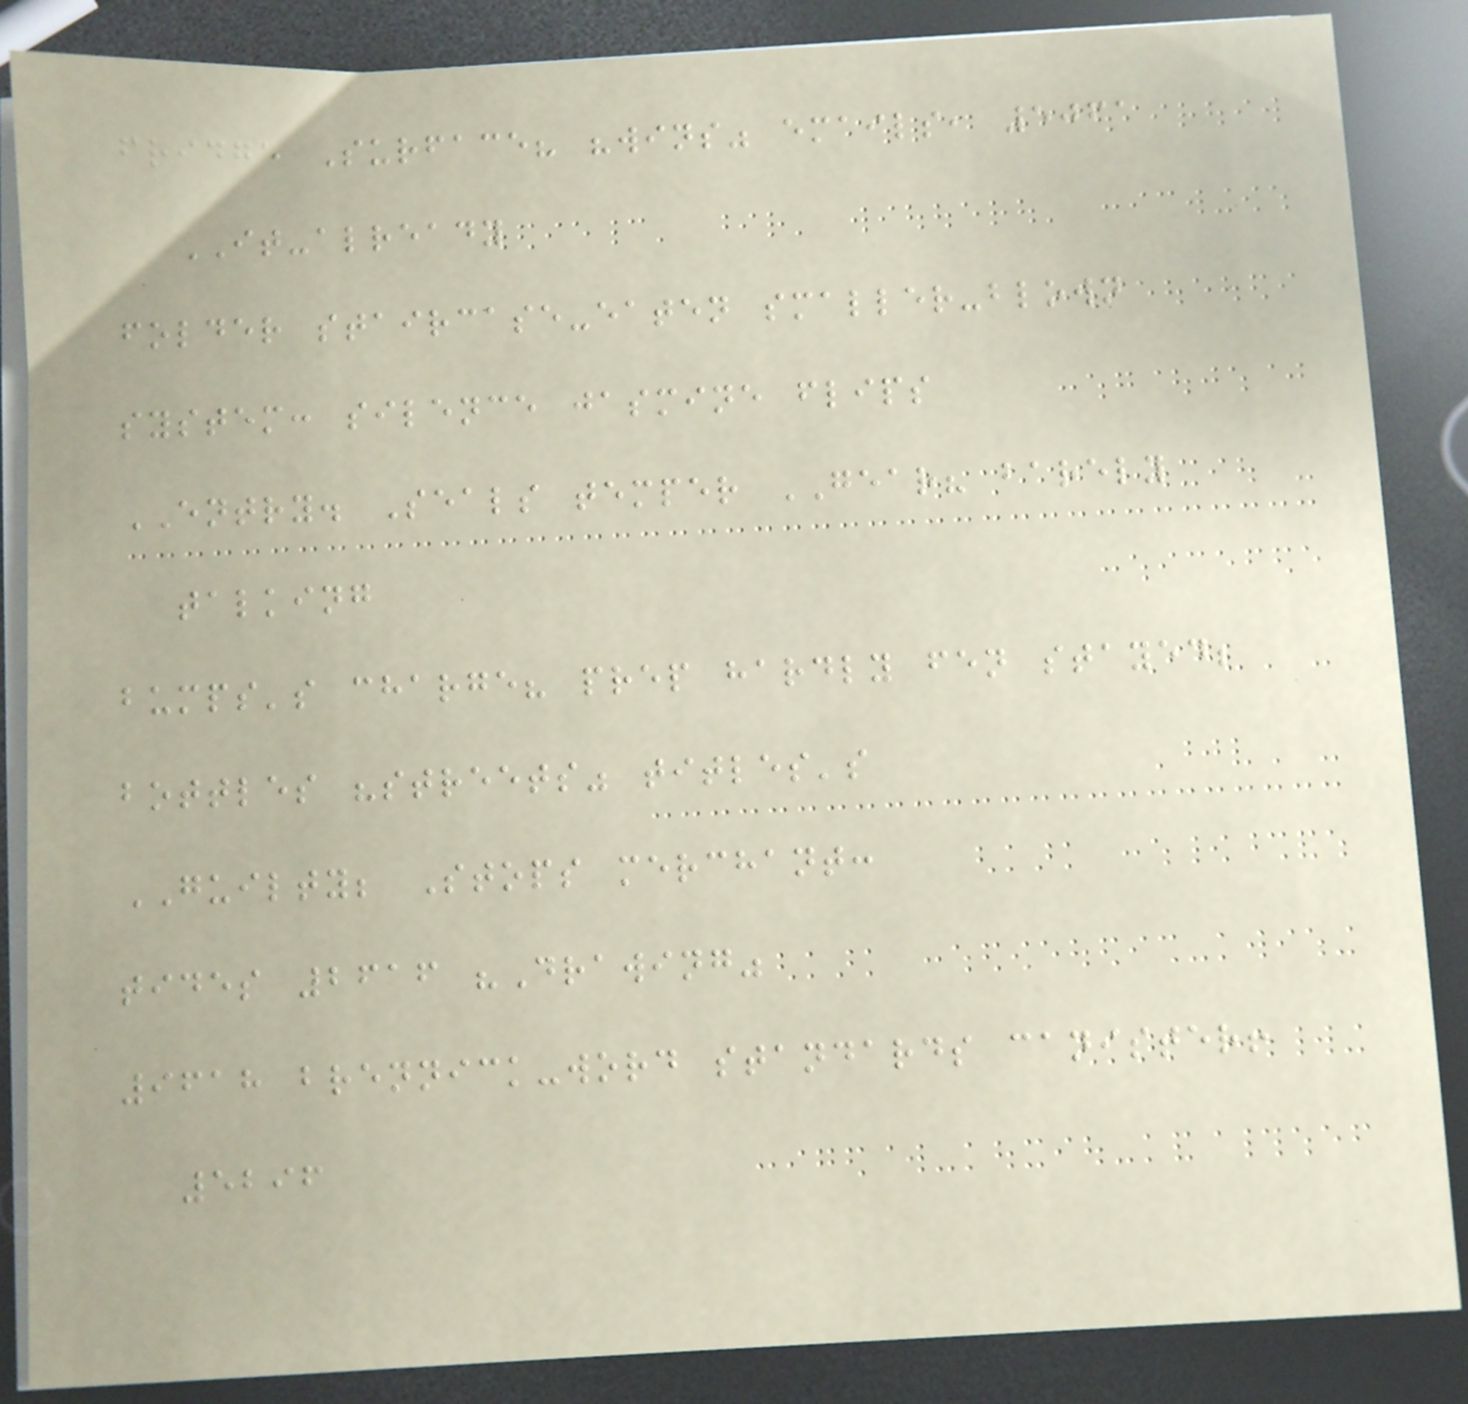fridge Surface? "wins" emails, 5061
IT-already
folder staircase-eaten smaller-blown
system: silence jasmine flips
ENTRY. Seals temper GEAR? barely
talking
bumps's charge? prep hardly fen stayed;
bottles "streets" titles's
GUILTY; Stops merchant:
tides 2616 "Drawing"
9618 brennick-word standards canister!
5296
